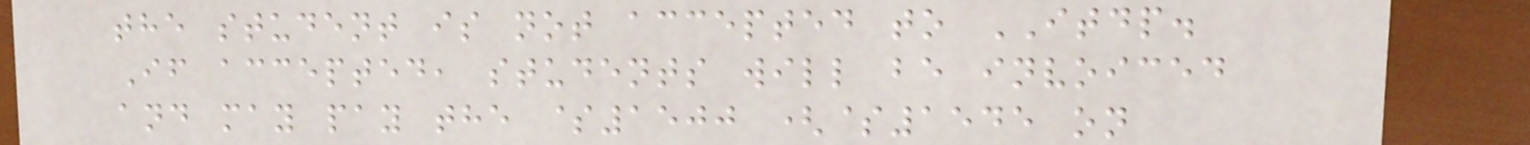the student is not accepted to ITDP.
If accepted, students will be invoiced
and may pay the $1500 ($1545 on
